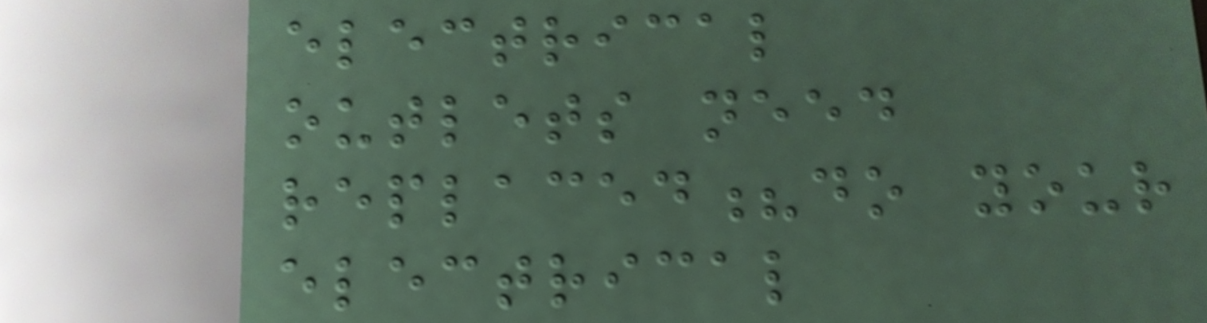electrical
outlets need
replaced?do your
electrical
